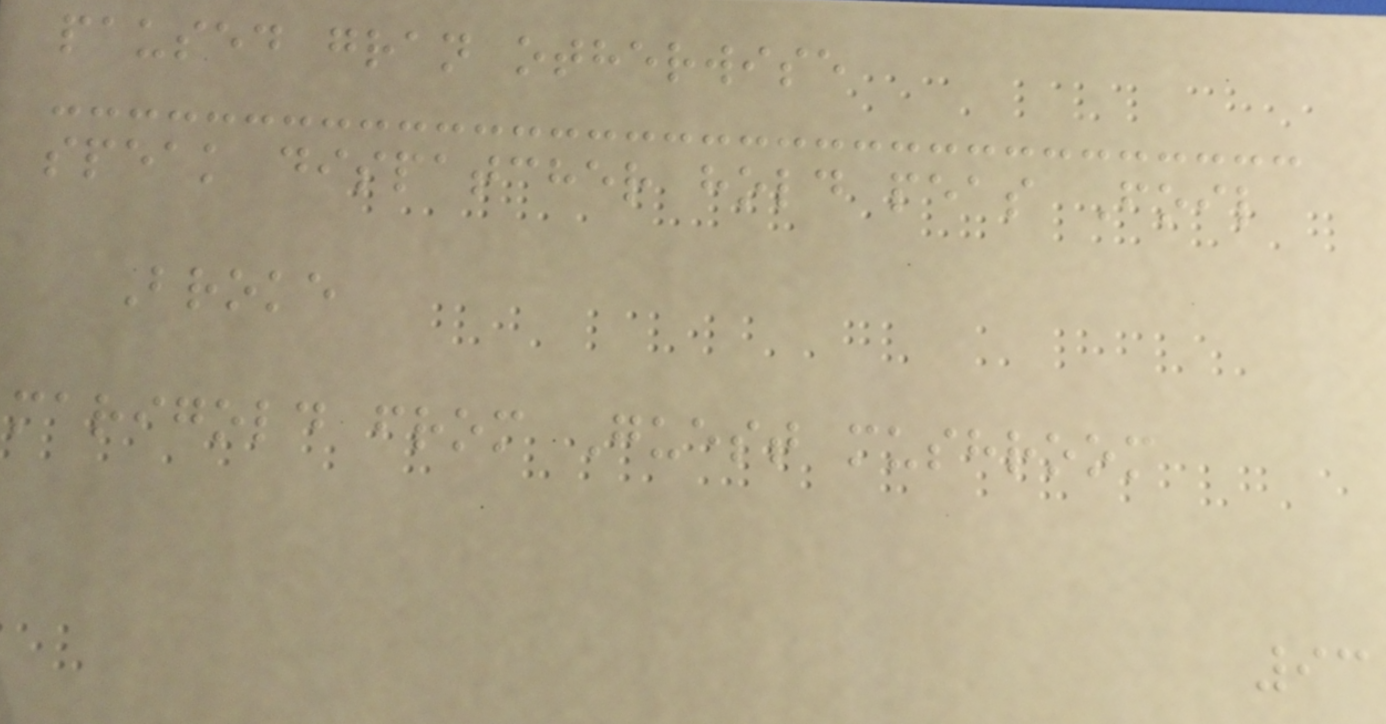paused gran otherwise
speak dispatcher hold peas Foil
Broke
marigold from Guest mushroom
93
